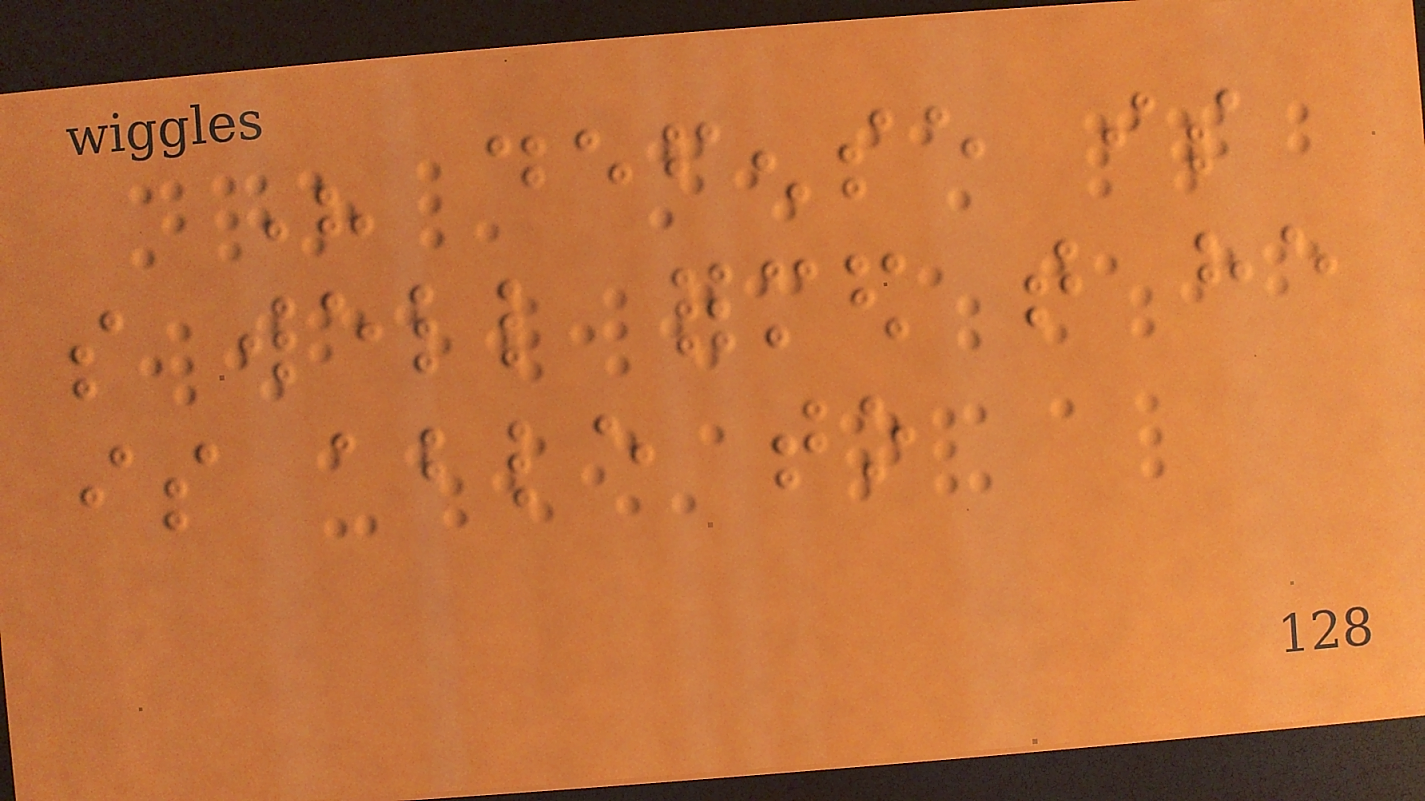His defense is
so well formed that he
is able to
